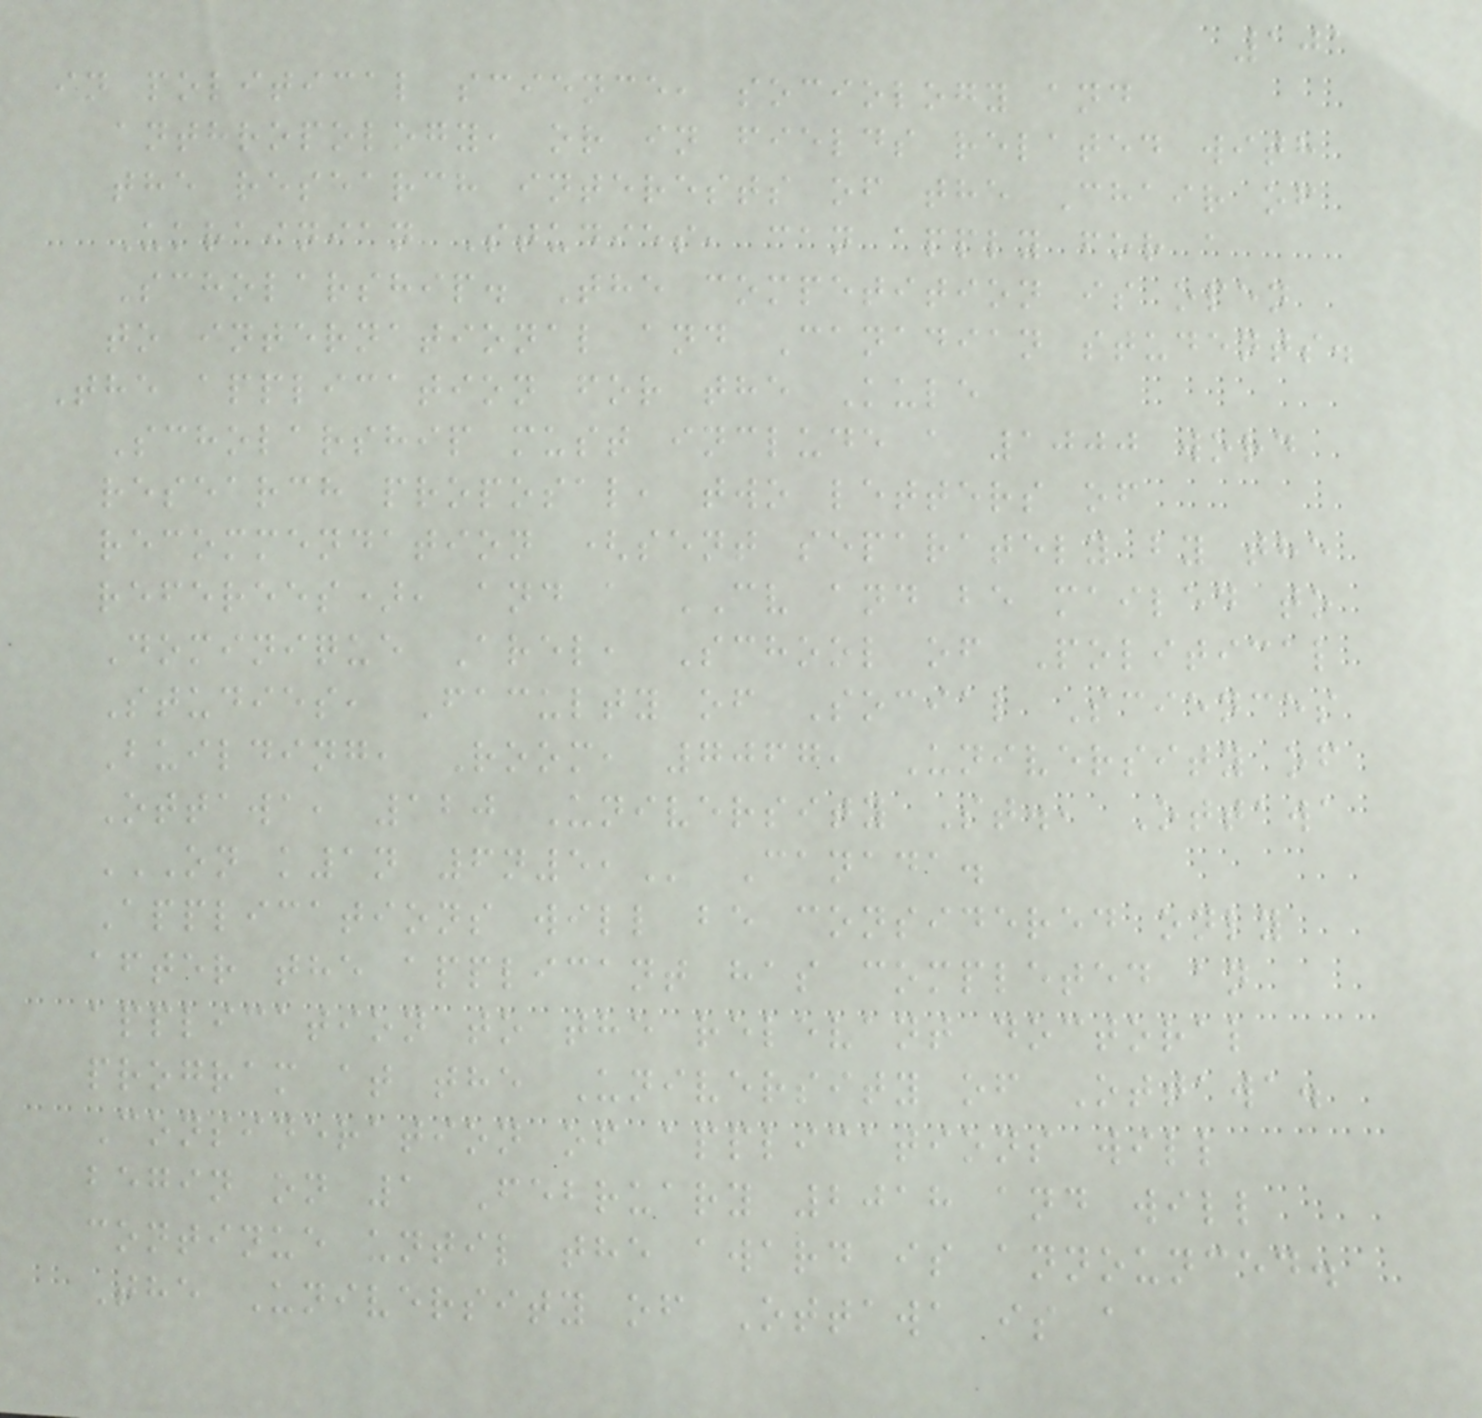101
in political science, sociology and
anthropology, or in fields related with
the research interests of the Chair of
Ukrainian Studies, can apply for a
Scholarship. The competition is open
to international and Canadian students.
The application for the Kule
Scholarship must include a 1000 word
research proposal, two letters of
recommendation (sent separately by the
referees), and a CV and be mailed to
Dominique Arel, School of Political
Studies, Faculty of Social Sciences
Building, Room, 7067, University of
Ottawa, 120 University St., Ottawa
ON K1N 6N5, Canada.
Applications will be considered only
after the applicant has completed an
application to the relevant doctoral
program at the University of Ottawa.
Consideration of applications will
begin on 1 February 2018 and will
continue until the award is announced.
The University of Ottawa is a
